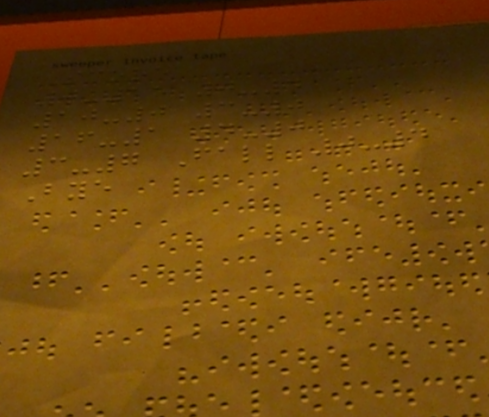Score
0-15 0-4
10-0 3-0
16-1 4-0
3-7 Fall 0-4
Bye
